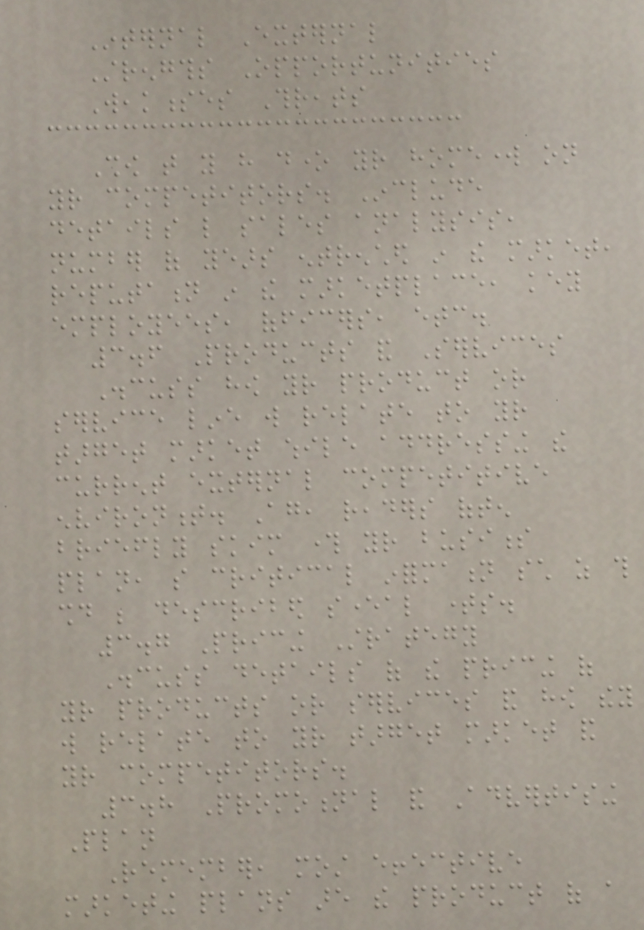Internal External
Strengths Opportunities
Weaknesses Threats
Show that you have done your homework on
your competitors. Include
details like sales analysis,
number of years entrenched in the market,
reputation in the marketplace, key
employees, officers, etc.
3.6 Products and Services
Discuss how your product or
service line will relate to your
target market while addressing the
current external competitive
environment. Again, readers often
briefly skim through your business
plan, so critical information such as this
should be described several times.
3.7 Pricing Strategy
Discuss details of the pricing of
your products or services and how they
will relate to your target market and
your competitors.
3.8 Promotional and Advertising
Plan
Remember, most effective
marketing plans are the product of a
